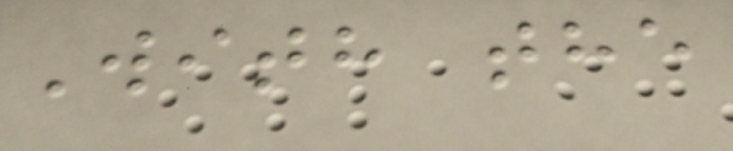With the
